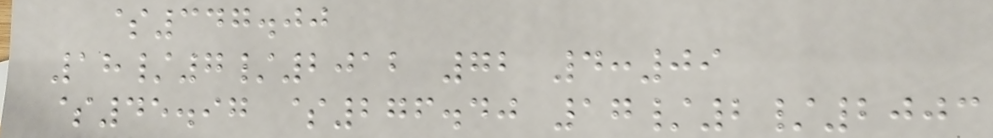$347.00
18/7/2012 72 4:09
$45.97 $276.40 17/2/2003
